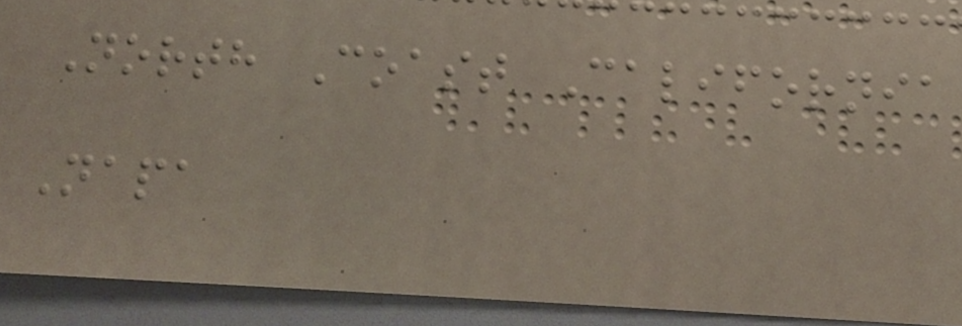North Coast California
Napa
